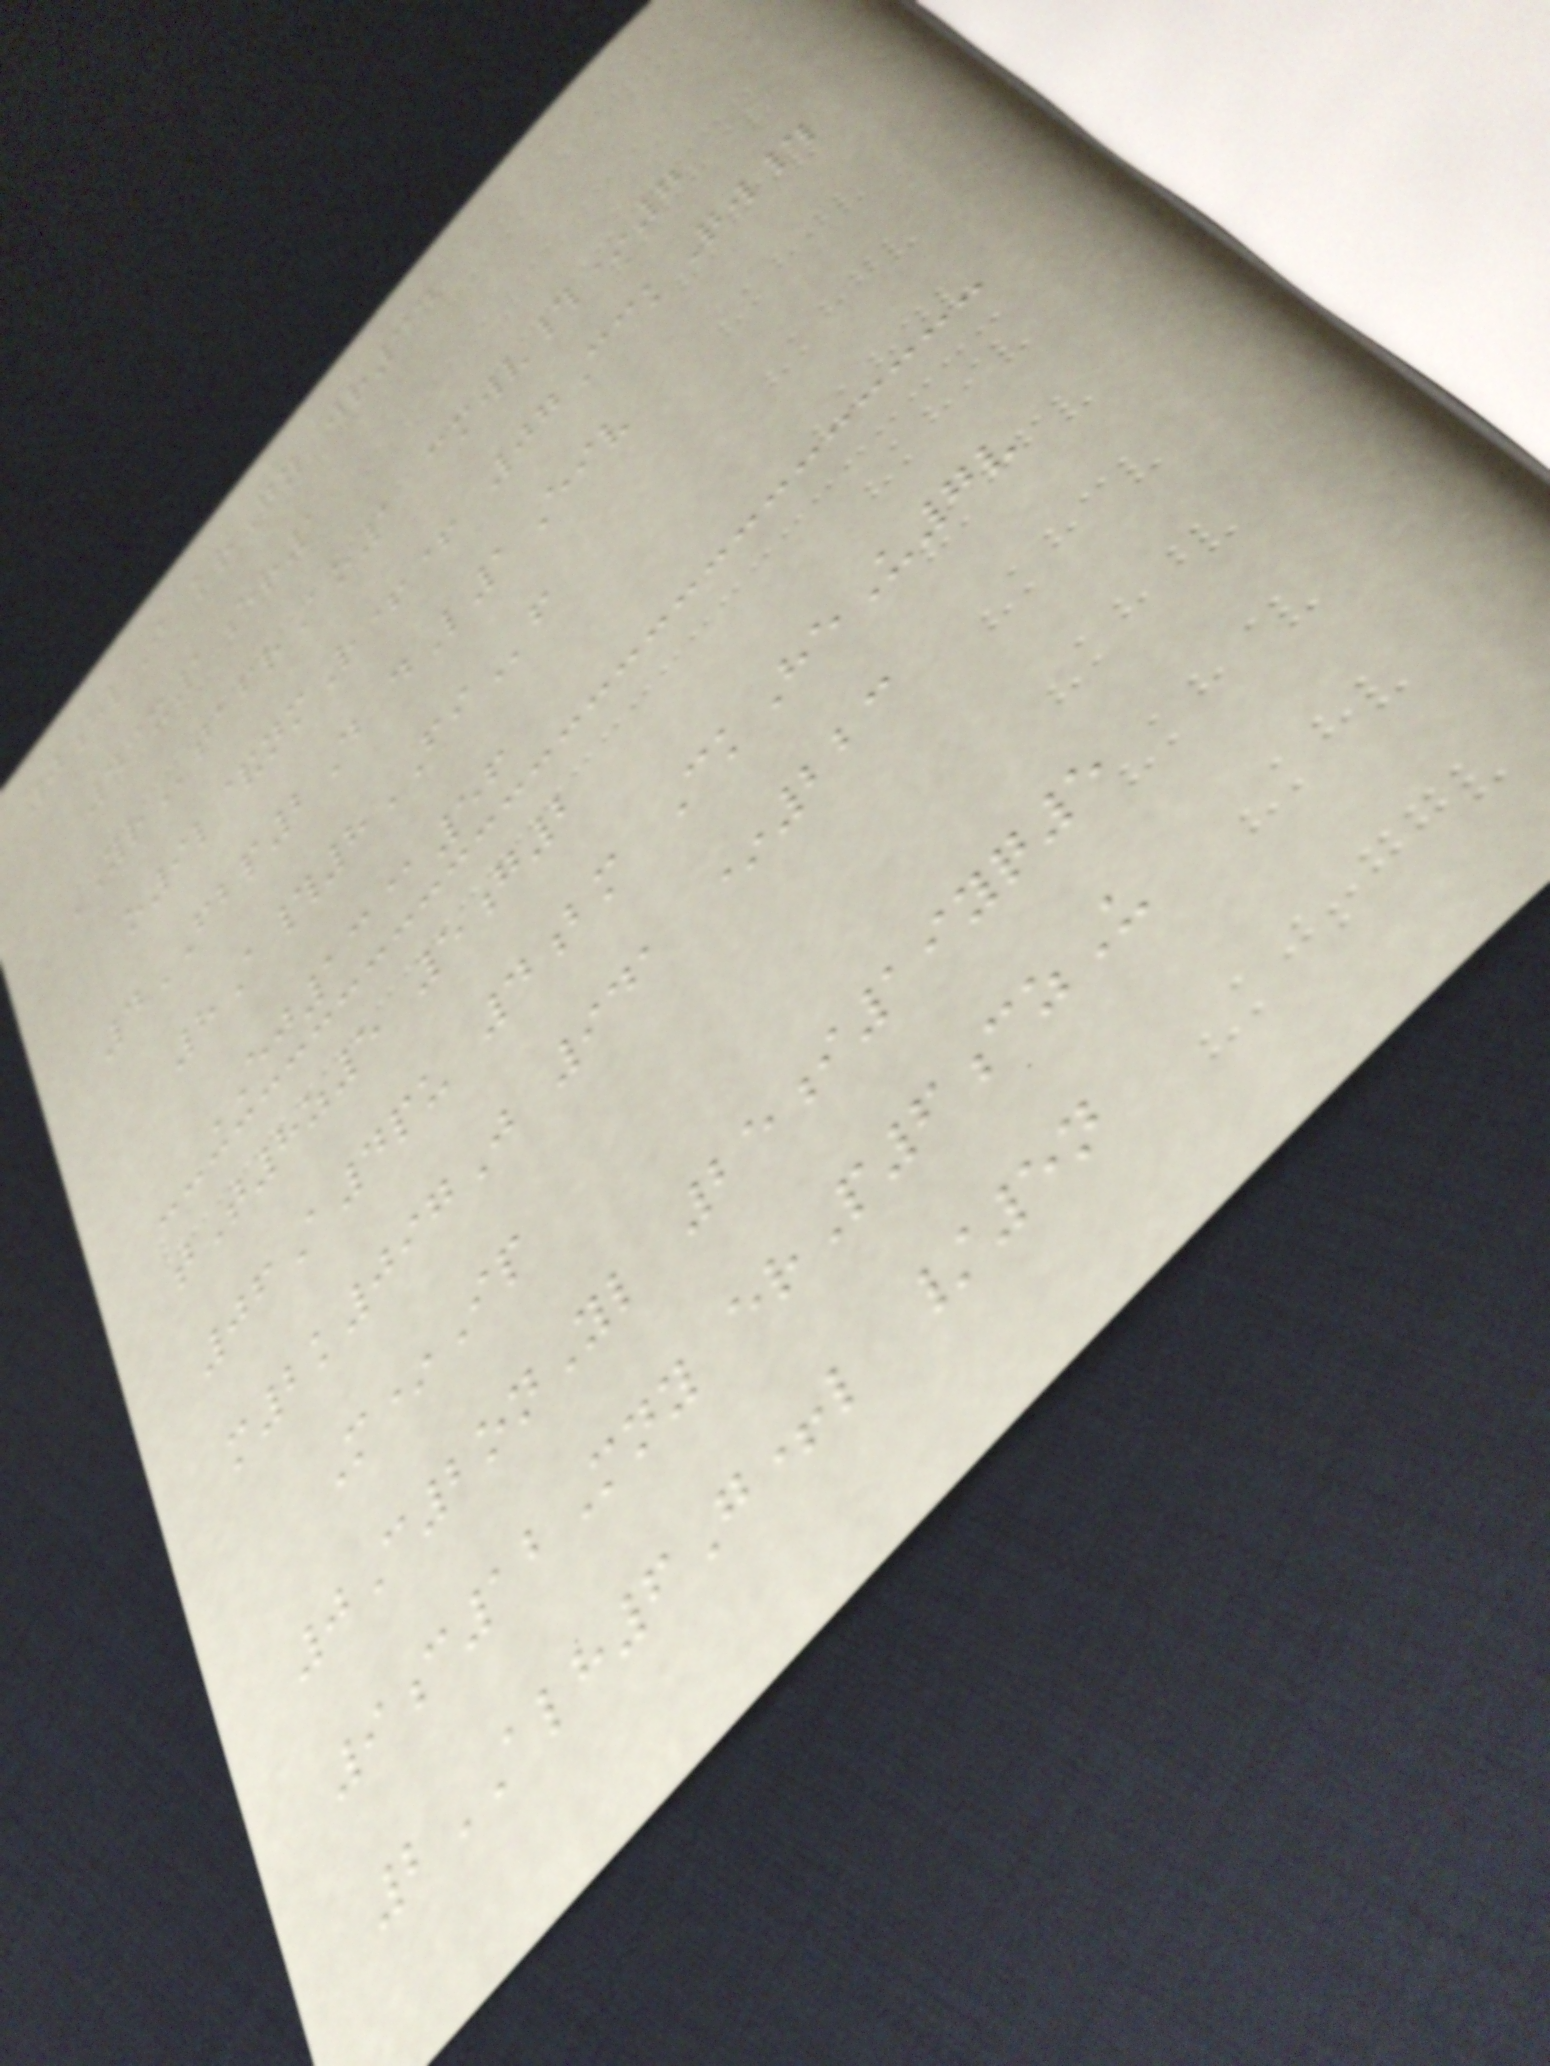0hlJ krGy wr34
43x1er1
YRtafrAo1 cmwv#*7
o9l&nmR++ 07CckQw#
4FBP2D dL1Eiv
8A#8FIf
EJ13@56
tT8z5 5g2
06A4pu 4bm CkHeU7v
m2k097J 941 *223
M*Ip
0C2onYl 25i19yq5
9c12Mny erP6czU
2ALH6G+l /5n
